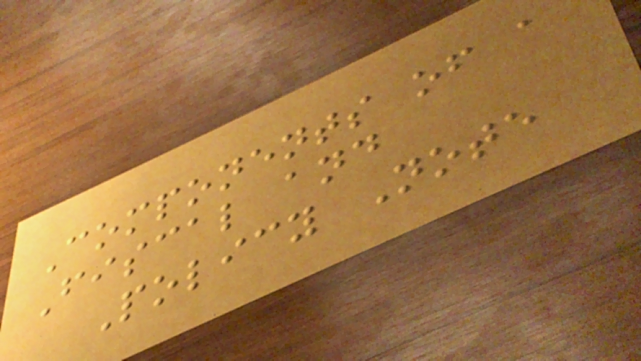Components of a
Fiscal and
Policy Note
